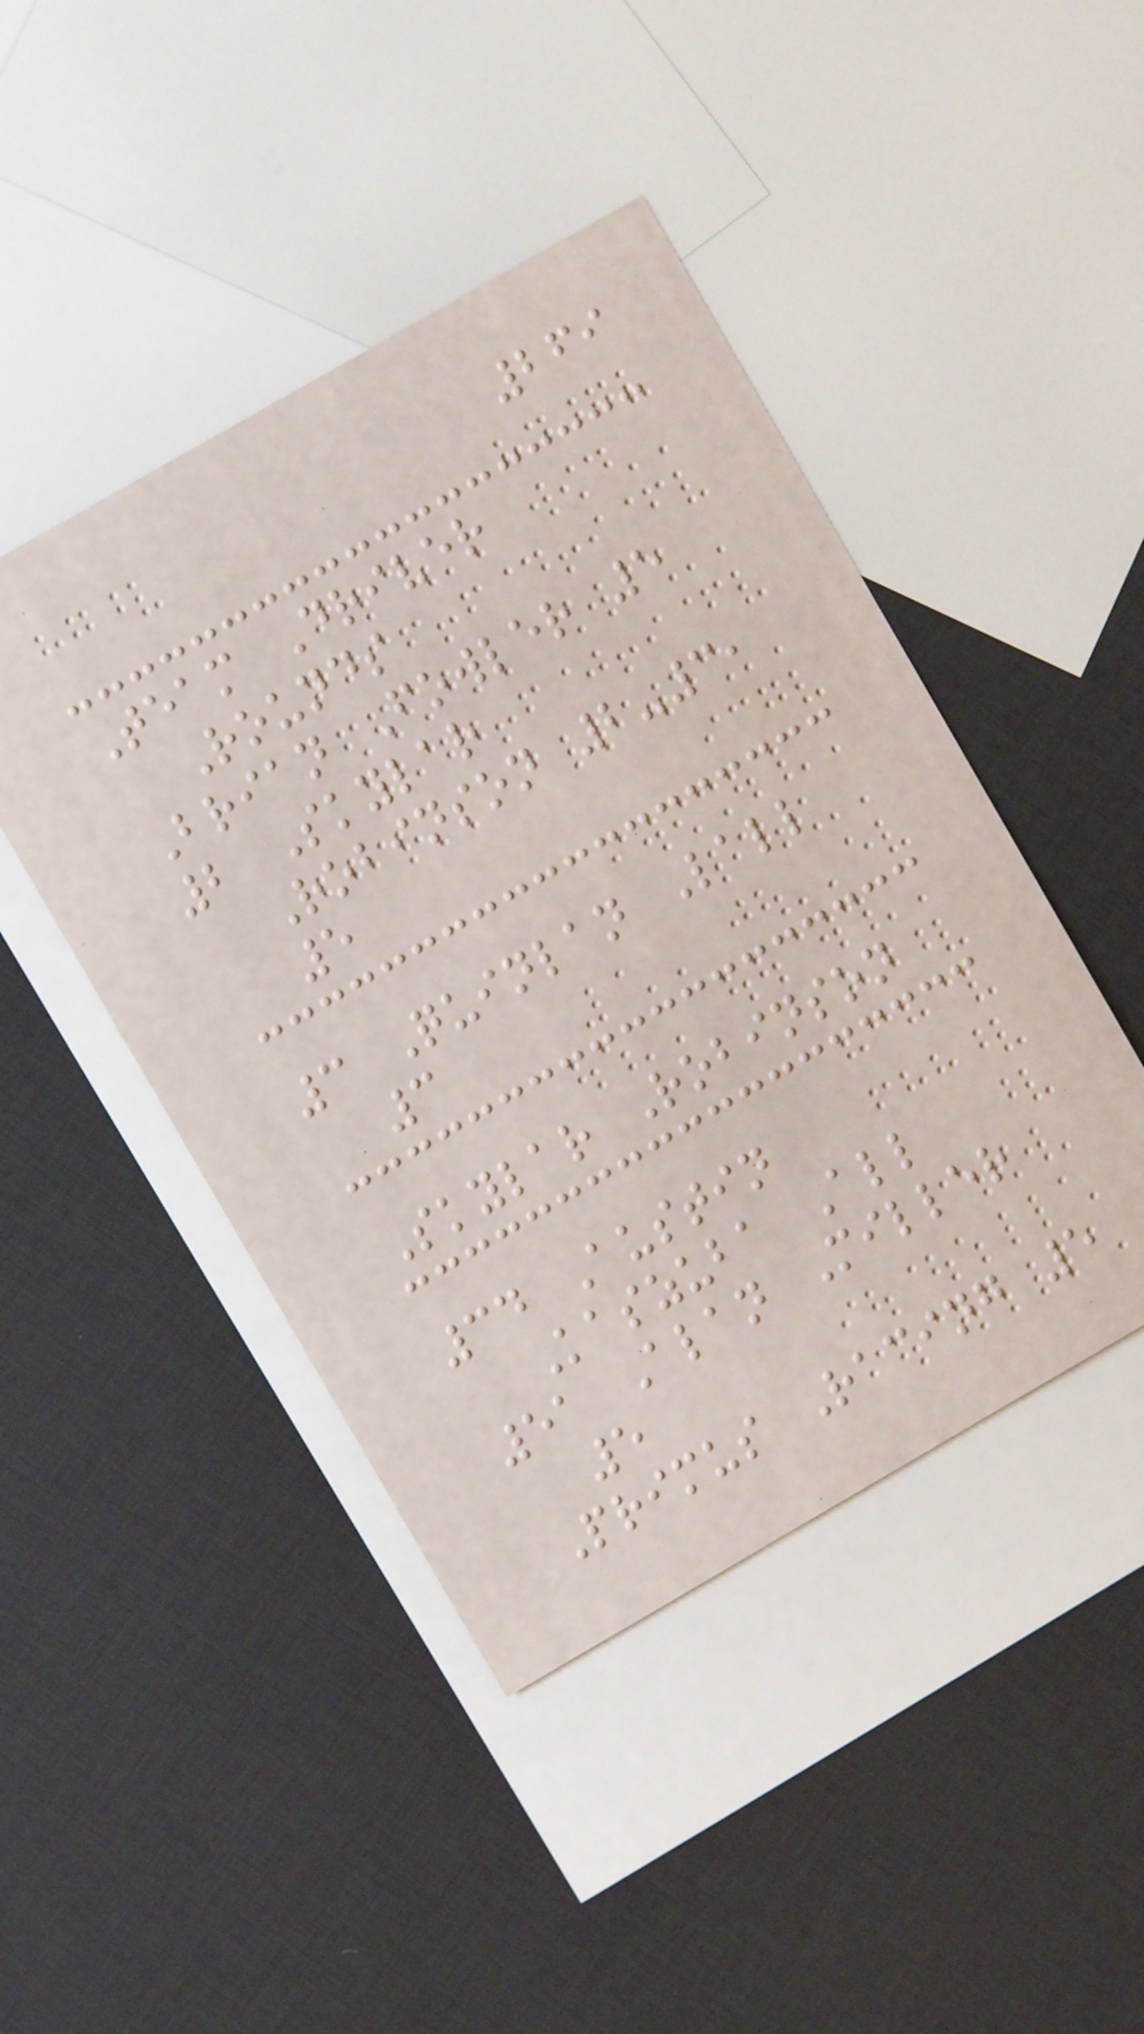269
Team Driver
Rounds
Brian Fowler 5
2 Skylar
Robinson 2-3,
5
3 Quinlan Lall
3
Skylar Robinson
34 Austin
Kaszuba All
51 Alan Miller
5
Primus Racing 5
